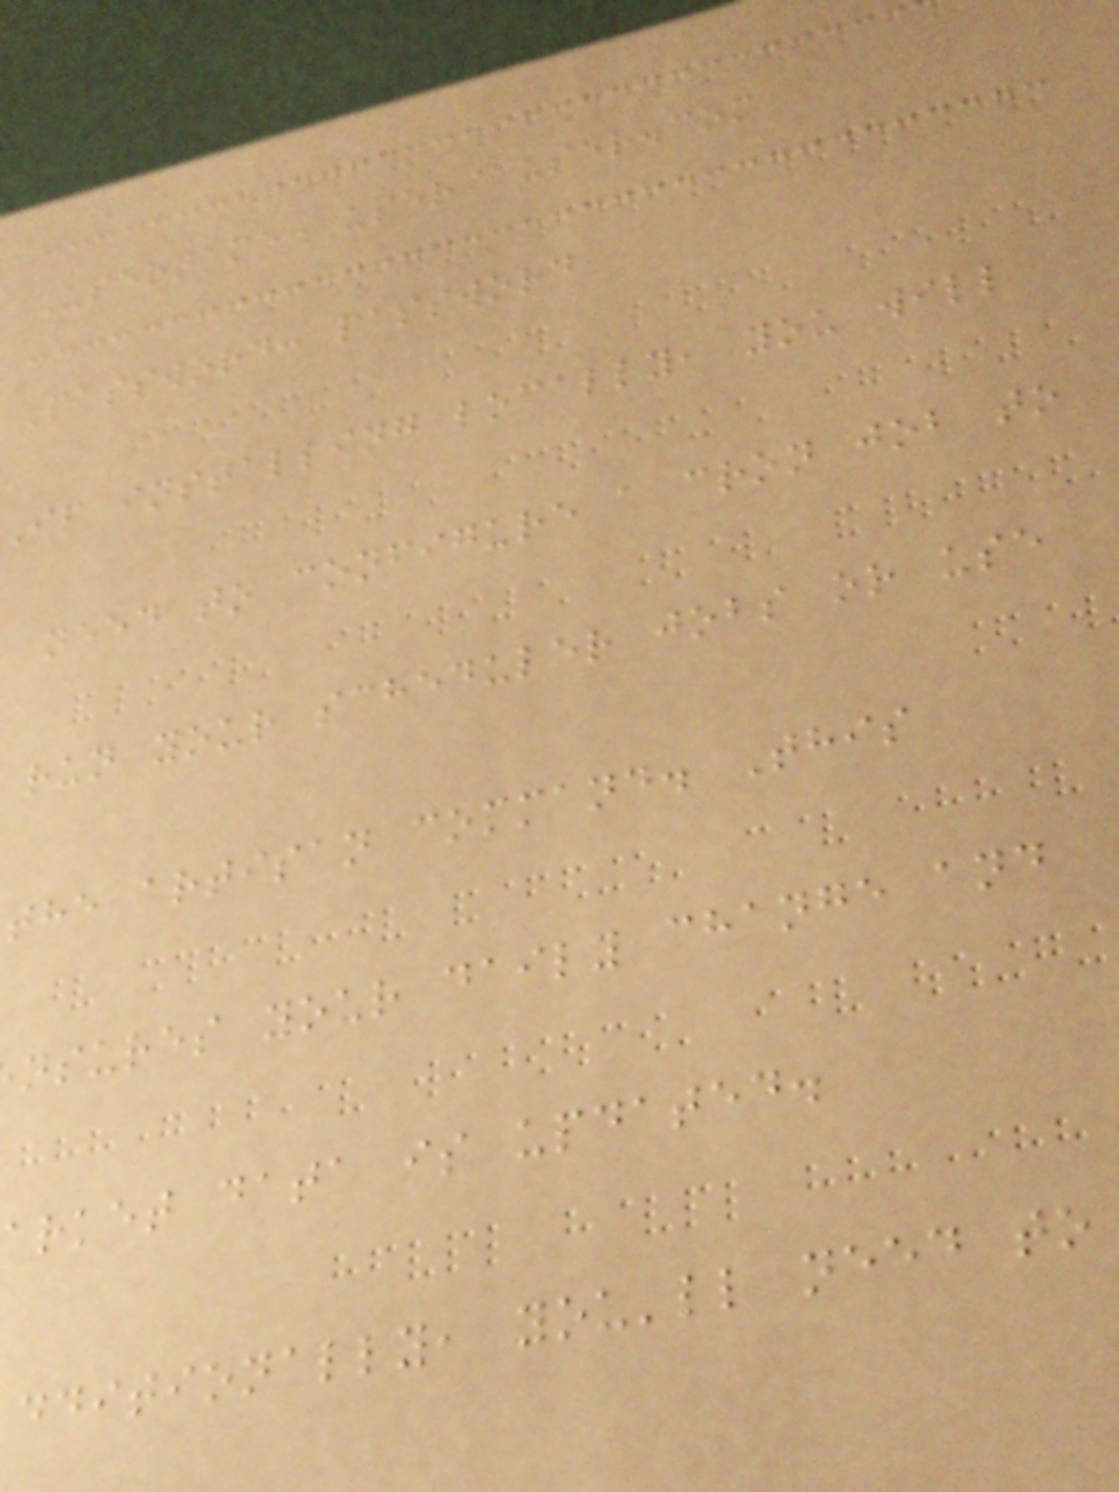Username: user@user.com
Password: password
If installing locally, you will
need to configure a cron job to
run your scheduler jobs or use
the artisan command. This
nsures your daily change and
arket data is updated.
dditionally, you'll need to
